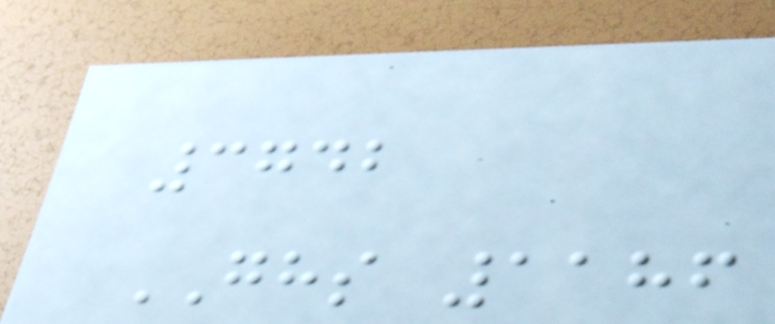3742
GHS 1186
